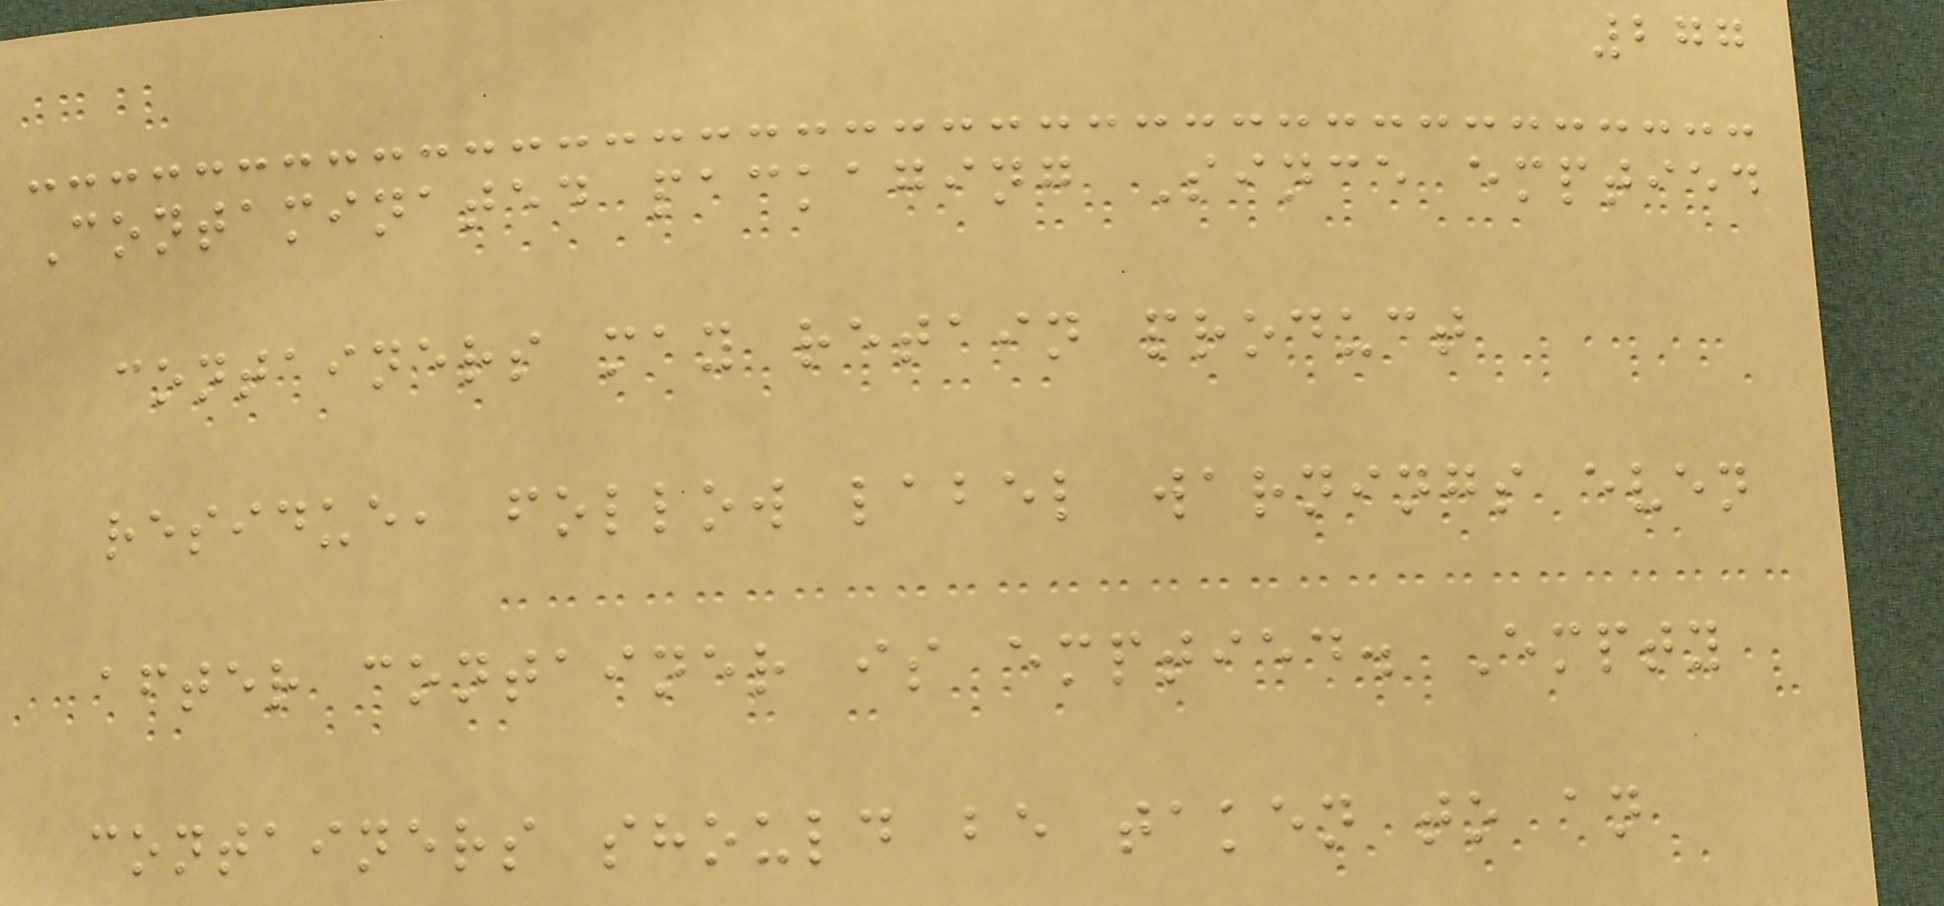277
Contaminated packaging Since emptied
containers may retain product
residue, follow label warnings even
after container is emptied. Empty
containers should be taken to an
